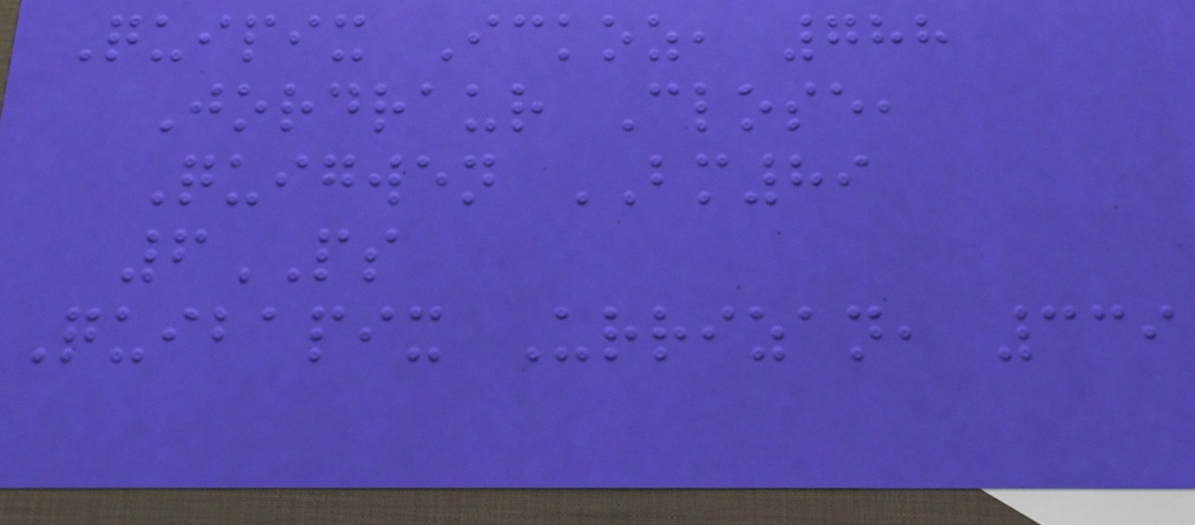Quipix Ickoz, 788
Jordraur Close,
Quigwen BM89
6PS
Quibapix Urrizan, 339
